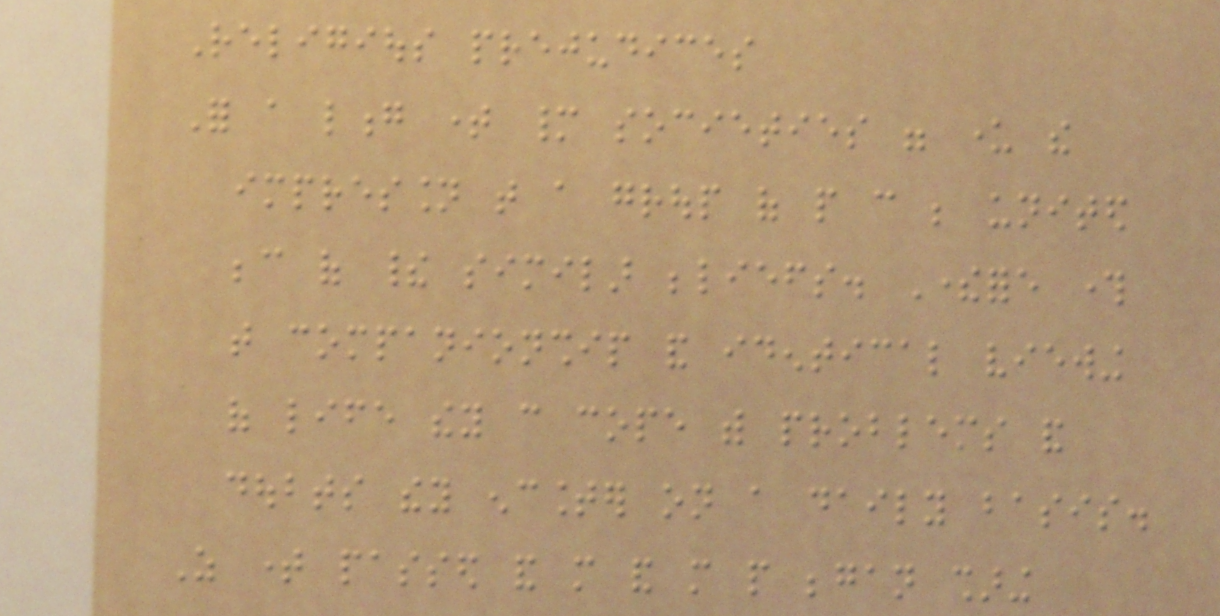Religious prejudices
For a long time many societies were under the
impression that a group of people can be united
because of their similar beliefs. Therefore through
that companionship and identical viewing
of life they can cope with problems and
doubts they encounter on a daily basis.
As time passed and more and more people began sharing
